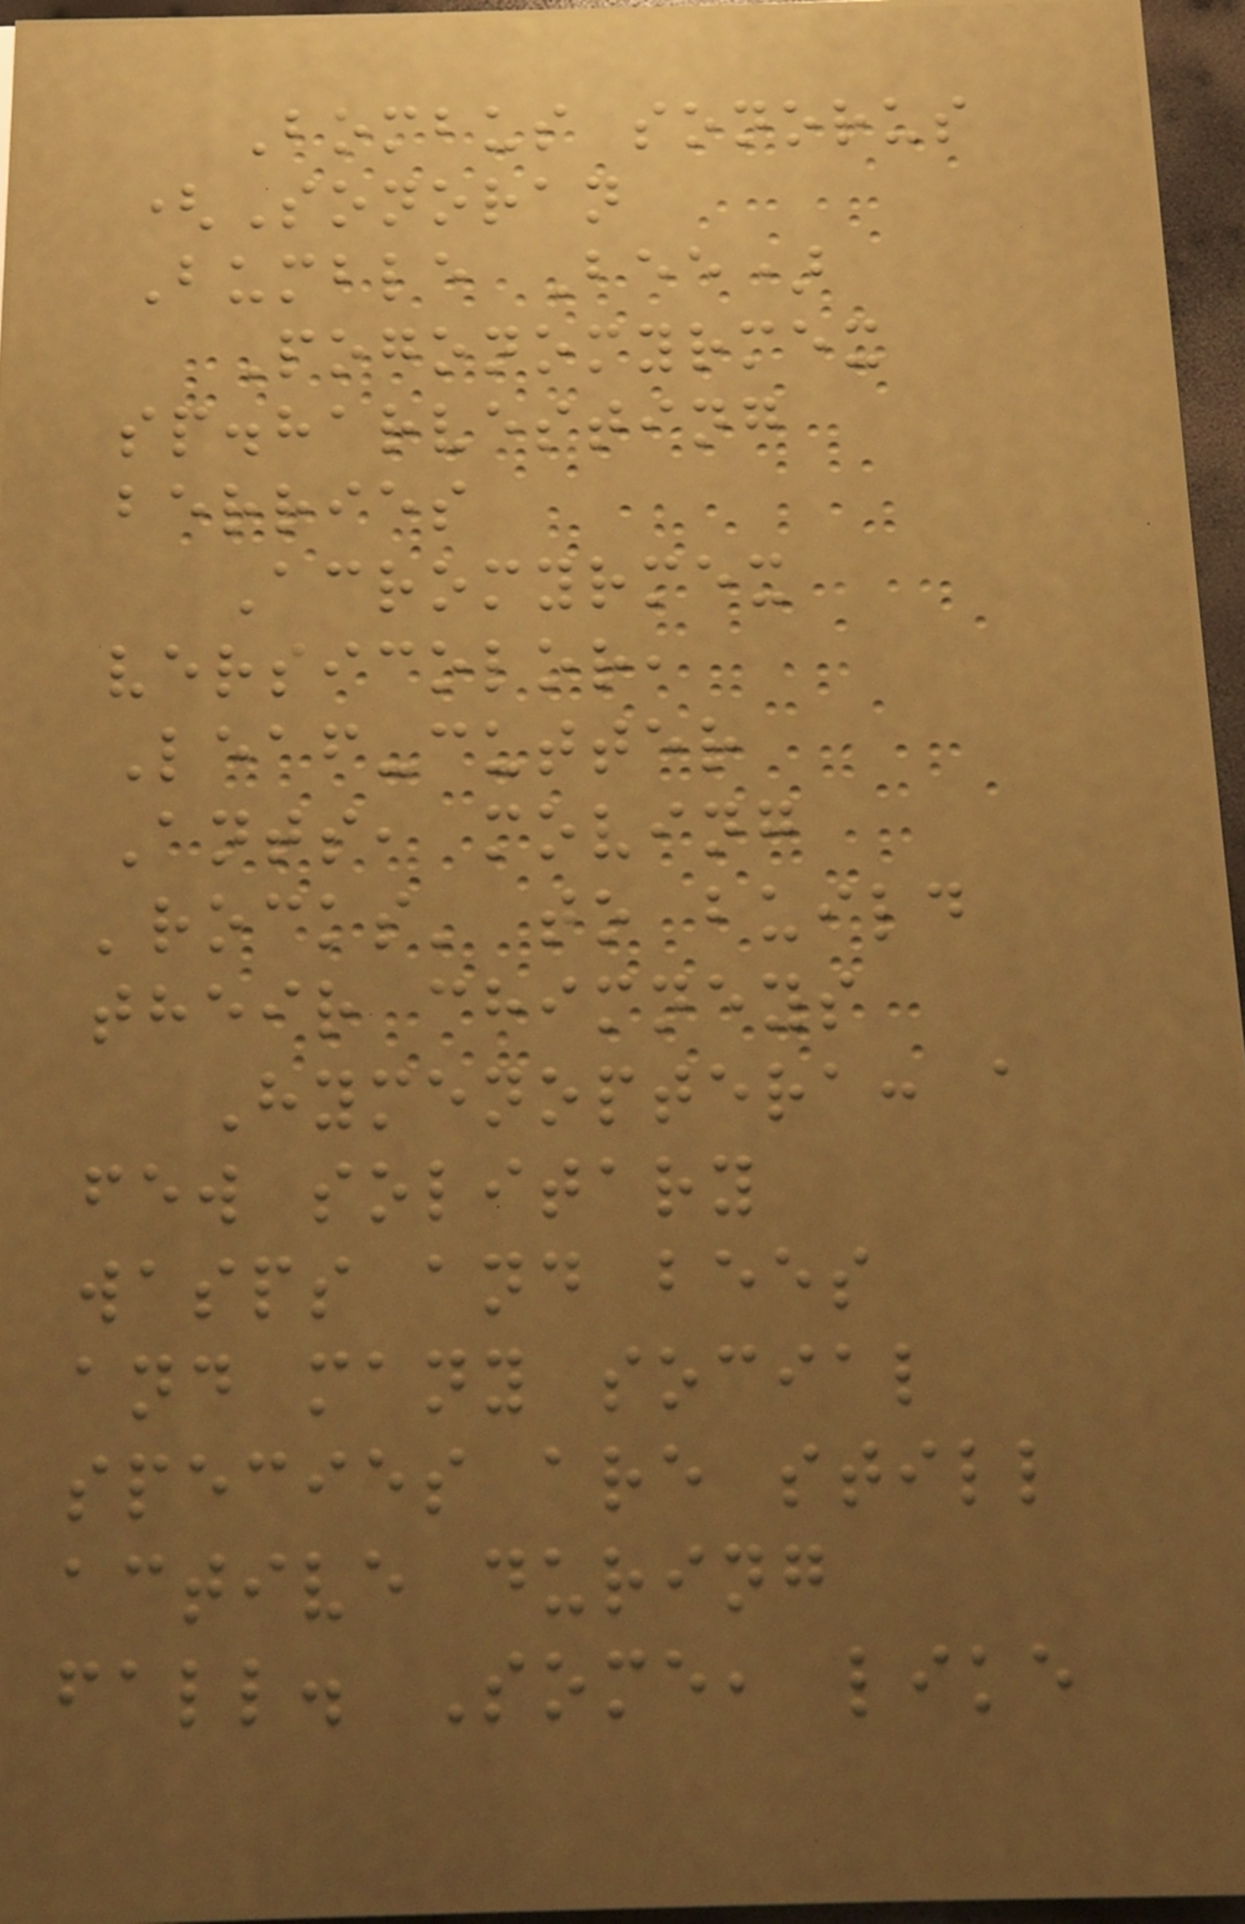Bombus sonorus
(Sonoran
Bumble Bee)
Pogonomyrmex
sp.harvesting
berries
Acromyrmex
versicolor,
Leaf-cutter
Ants, moving
'rocks' to build
their chimneys
Hymenoptera: a
few solitary
wasps and bees
and many social
species are still
active during
fall. Some, like
